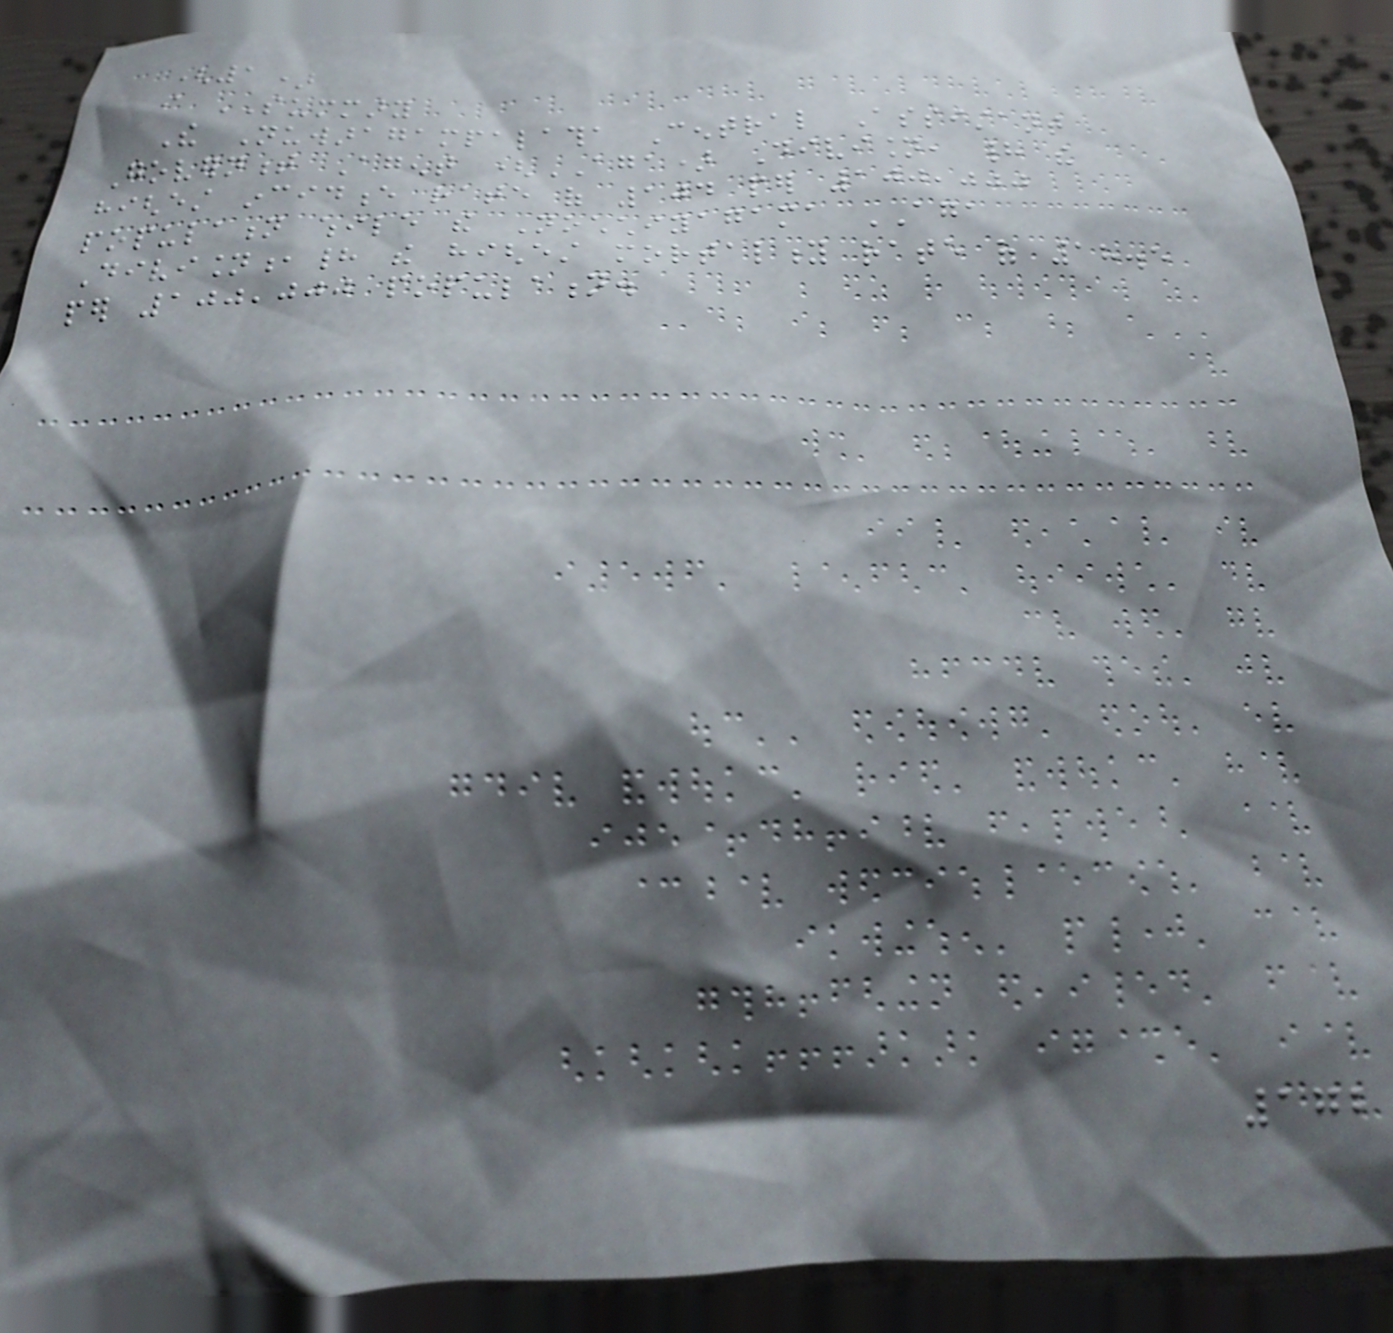(1)
i SUMMARY
The Nuwaragampalatha Central Assistant
Government Agent (AGA) Division, had the
highest incidence rate of 104 per 100,000
population while the Nochchiyagama AGA
Division,had the highest mortality rate of 18.5
per 100,000 population.
172
